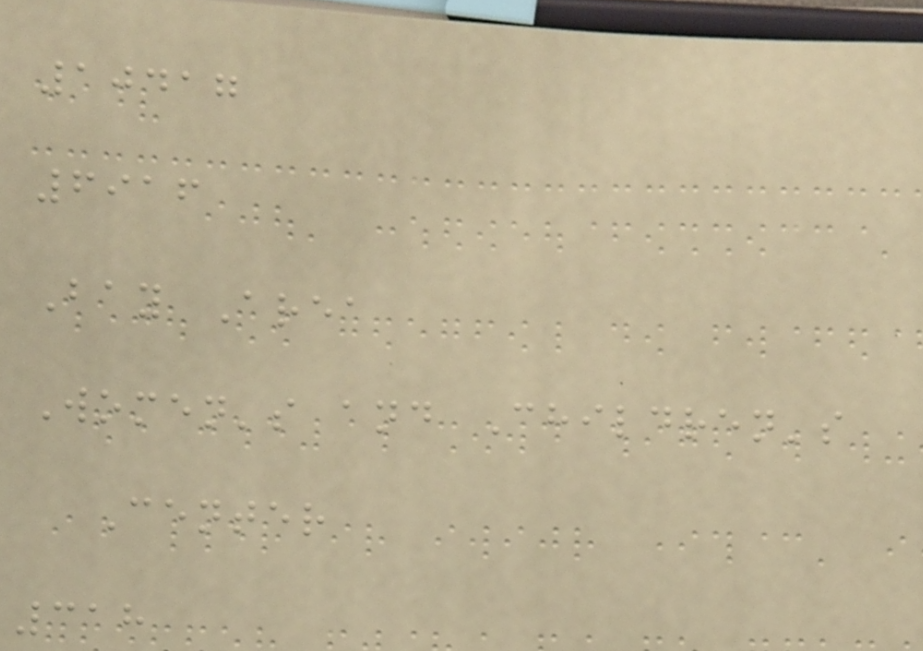10417
6916
Bay Area
Women's and Children's
Center
318
